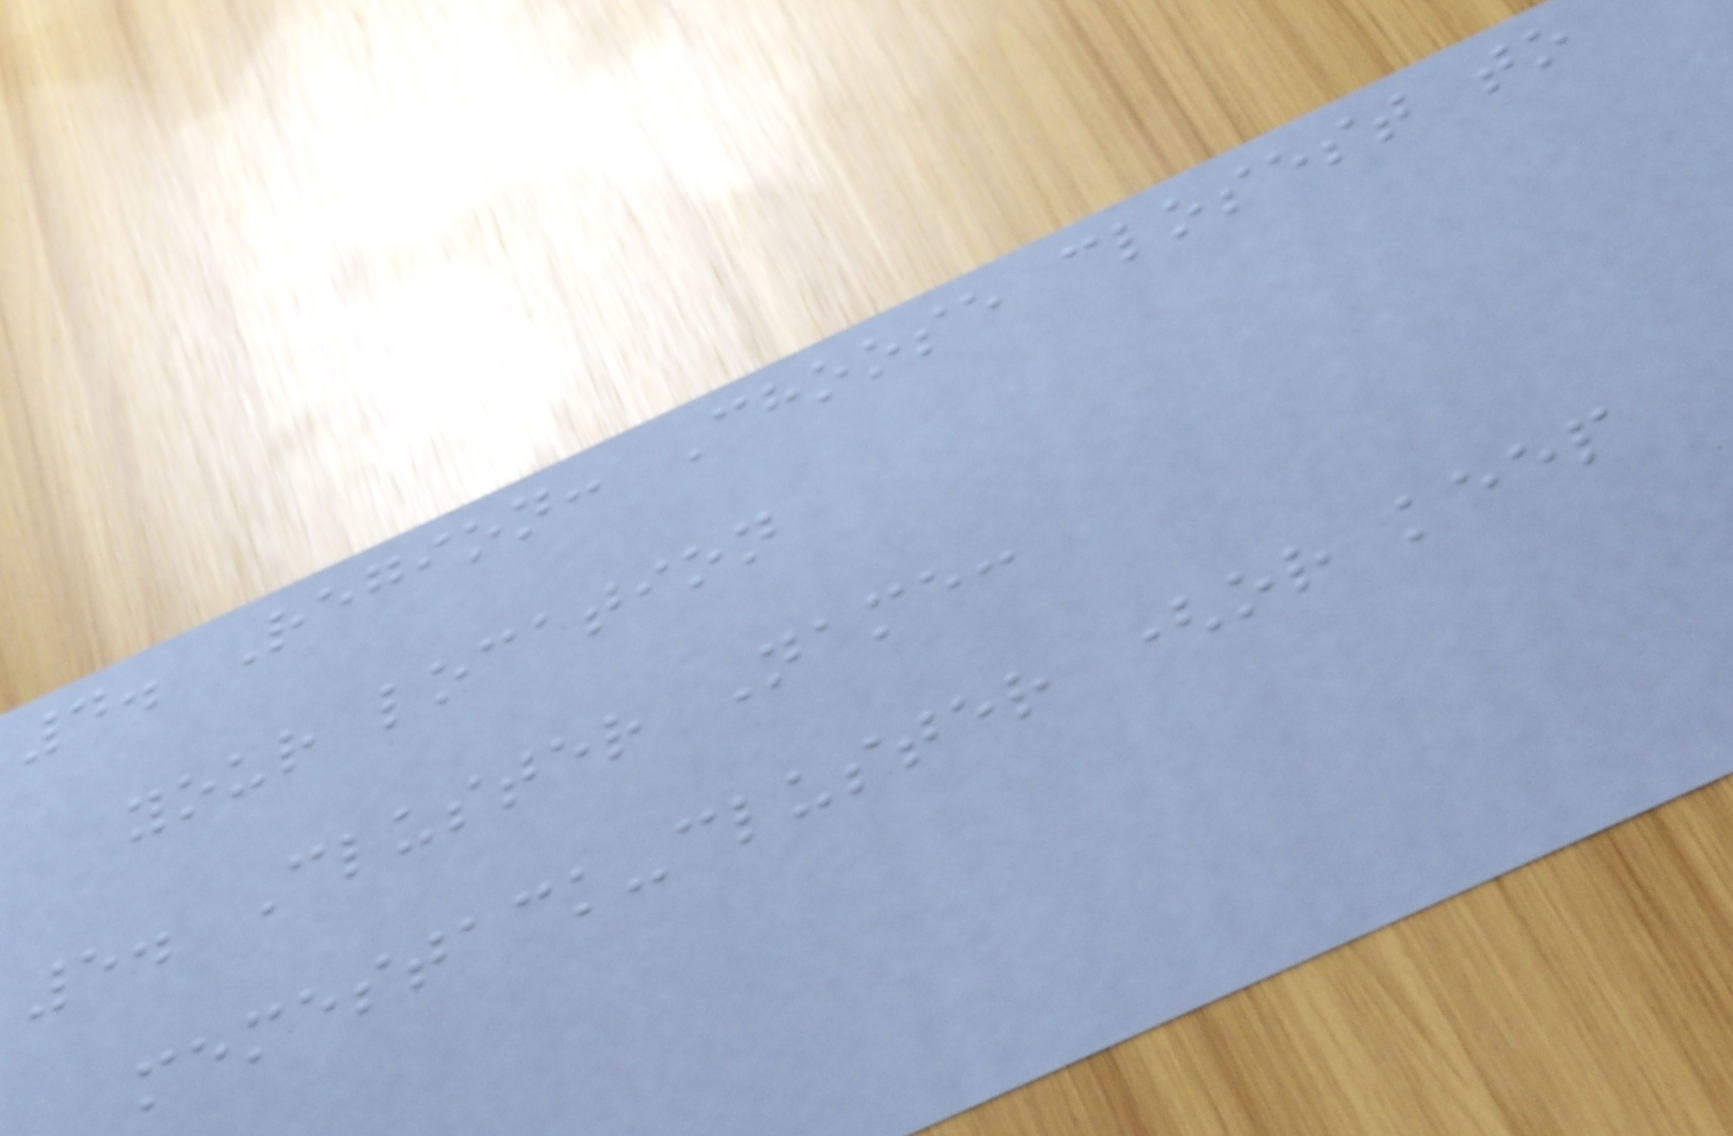4. Region: Choose closest to
your location
5. Cluster Name:
memestack-cluster (or keep
